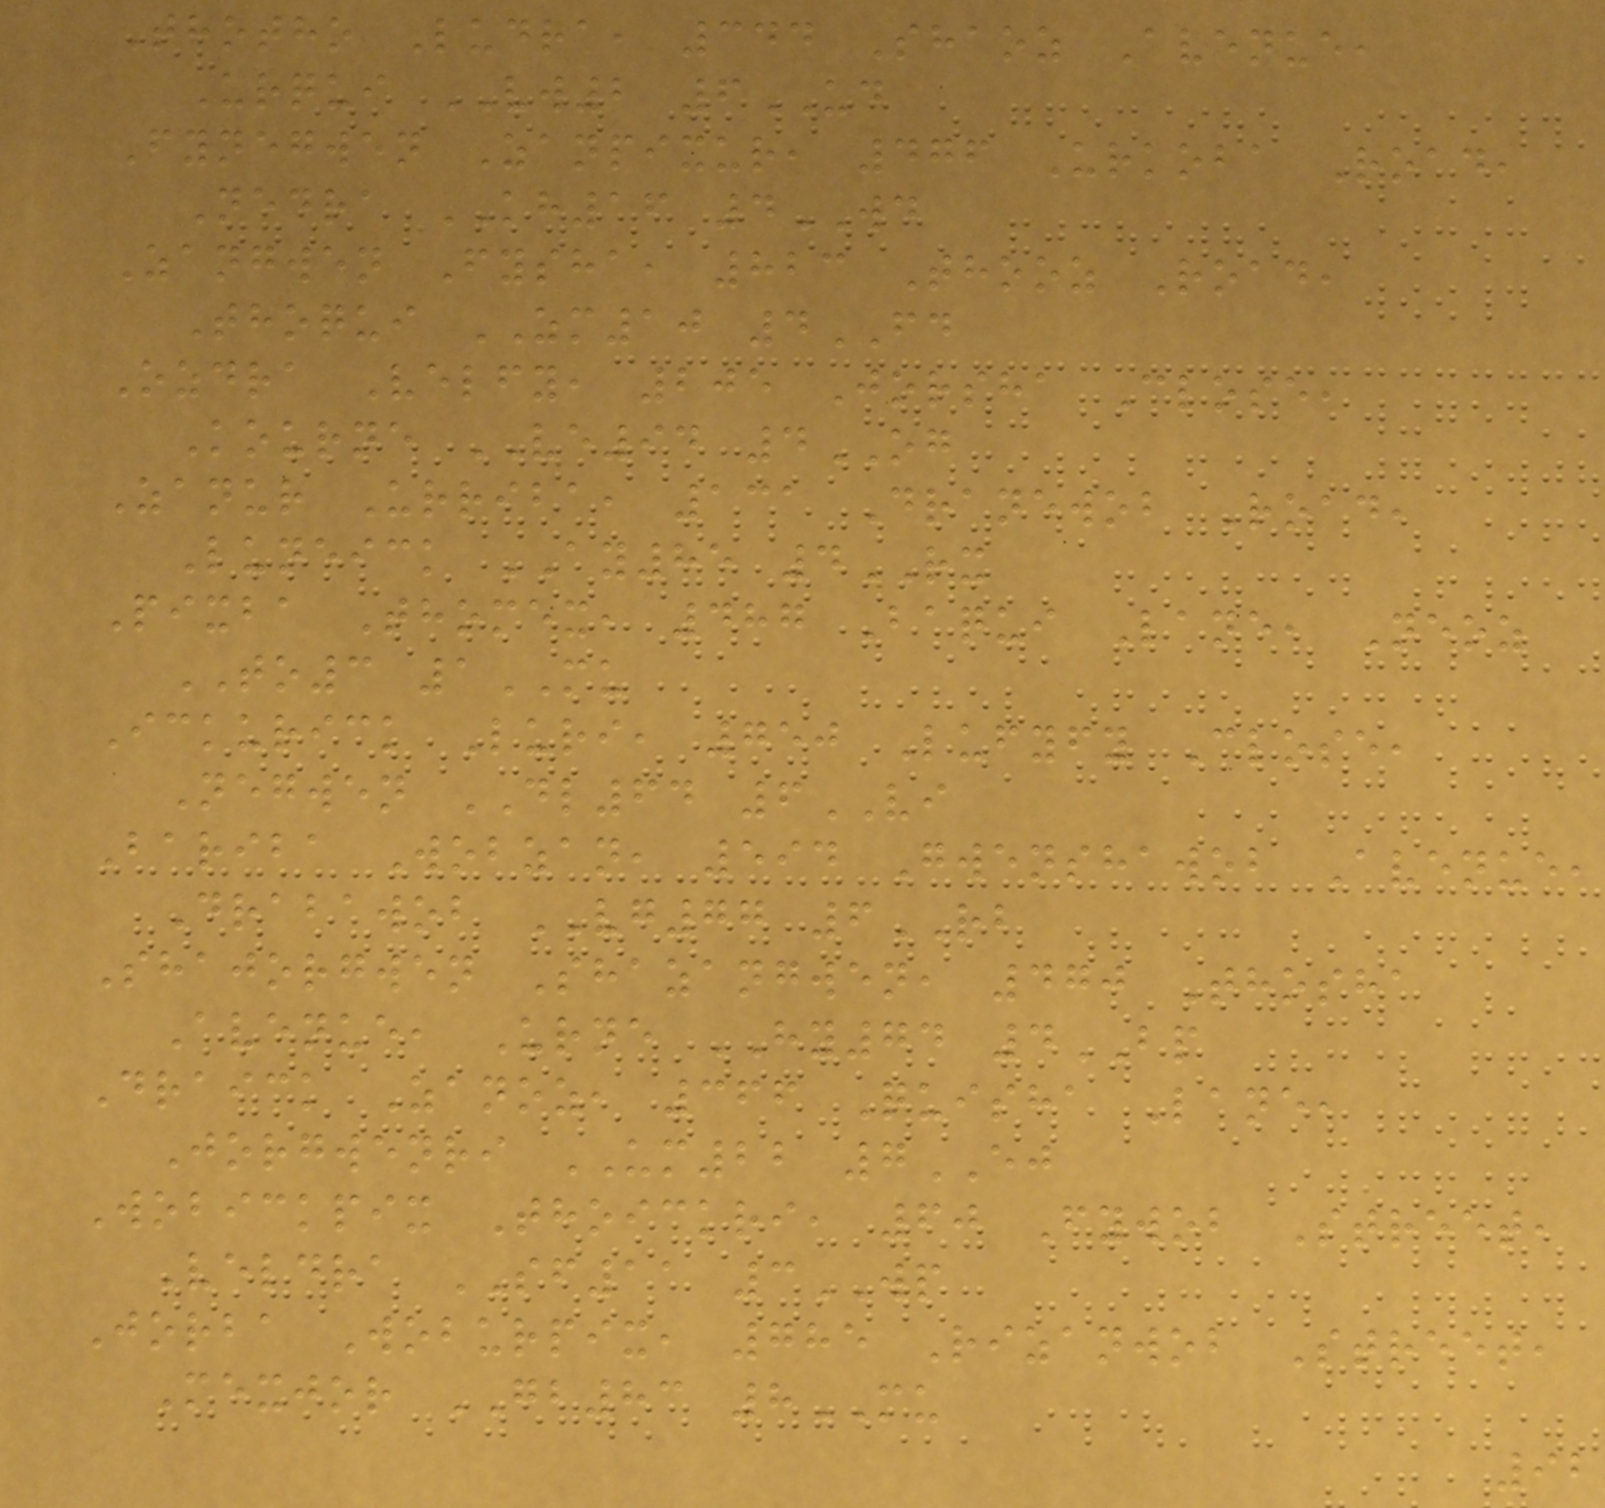Thotho Ludra, 344 Shaoz Avenue,
Urqui VW2 6UD
Fynegwen Zanpixur, 476 Urkoba Road,
Nedra KH16 4WD
Zangwen Fysha, 823 Thooz Road,
Thoqui ZM10 4FD
Ozdra Velfy, 205 Jorsha Close,
Kourne VE94 4OG
Zanur Urriba, 131 Dranewob Road,
Luneick AY85 4RX
Pixba Thomex, 487 Baqui Lane, Neoz
TO3 1MU
Ickurick Luri, 750 Lufyfy Close,
Negwen DL64 6VI
Bariba Wobzan, 594 Gwenshawob Avenue,
Drabawob VG77 6RB
Shajorgwen Shazangwen, 470 Thosha
Avenue, Urne HY74 4BP
Draick Zanoz, 366 Quisha Lane,
Jorgwenri UM22 7EJ
Wobickpix Thoickri, 60 Fywob Street,
Veldra SF11 3WP
Jorba Woburpix, 785 Rizanwob Street,
Mexjor GB83 8MU
92
